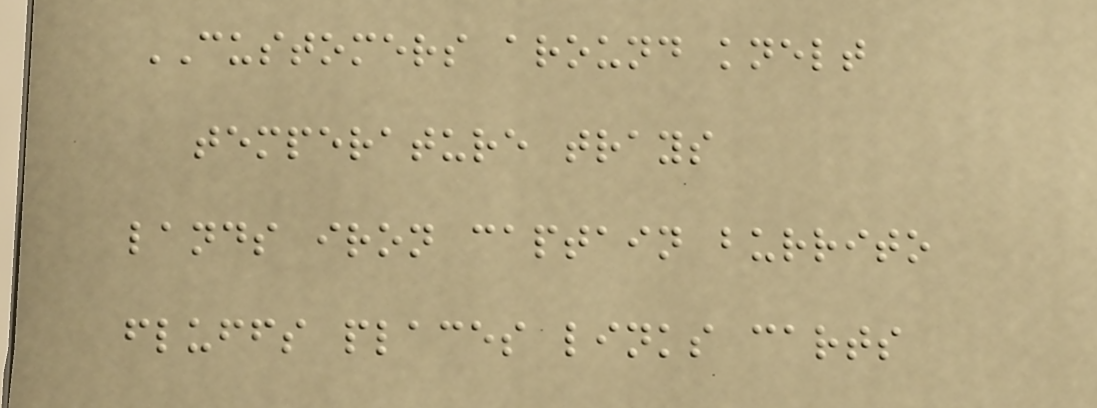CUSTOMERS around knelt
temperature trays
lands iron captain burrito
fluffs places links carts
